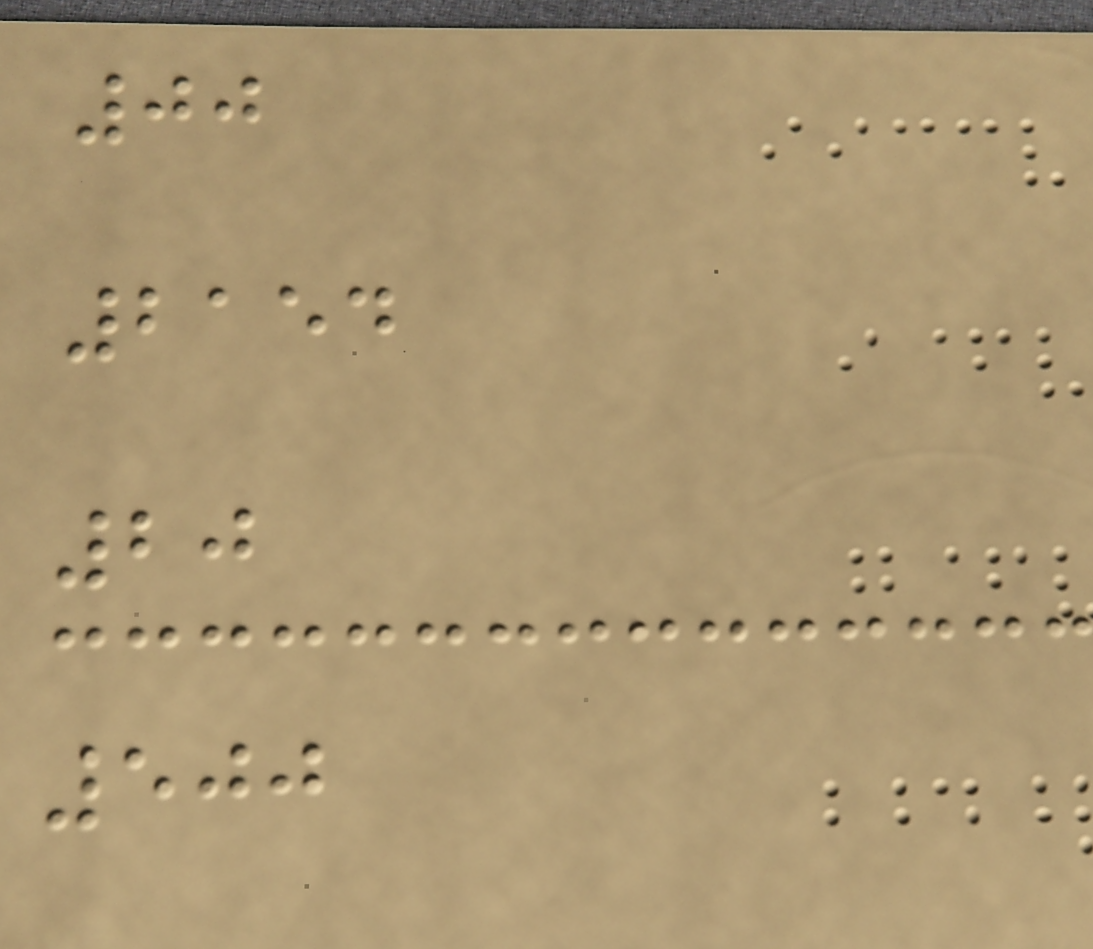00
2154
20
500
